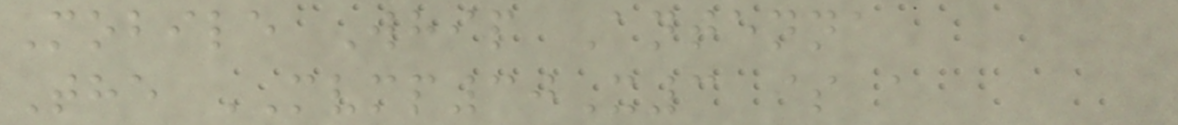Mobile Whip Antenna
The MVMP30X3 is a
